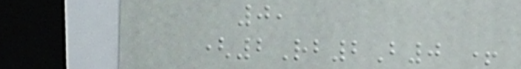0,
(2Rb2B0 +
